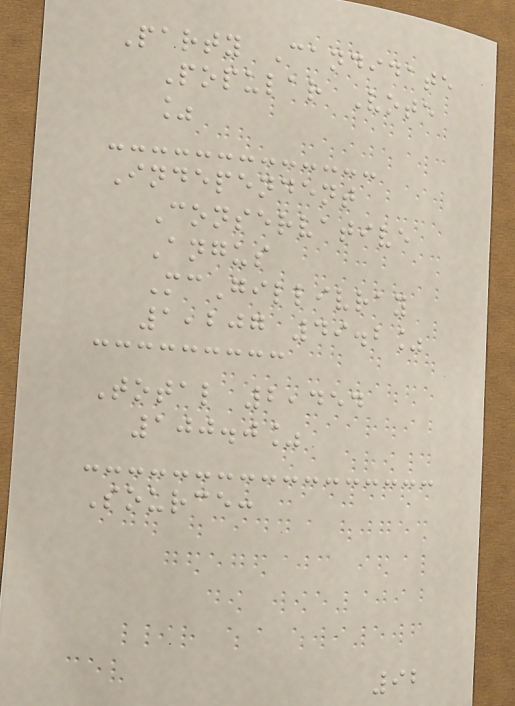Party Candidate
Popular Vote
%
Independent
Conservative
Angus
McGillivray
1,207 49.2%
Total 2,454
100.0%
Source:
92
